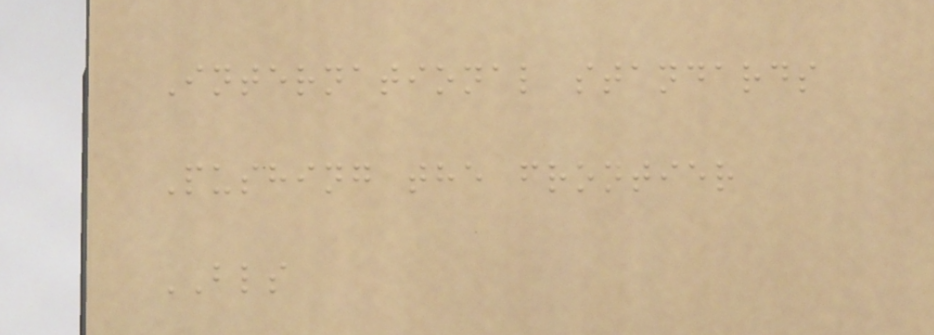International standards
Pushing the frontier
BLS
